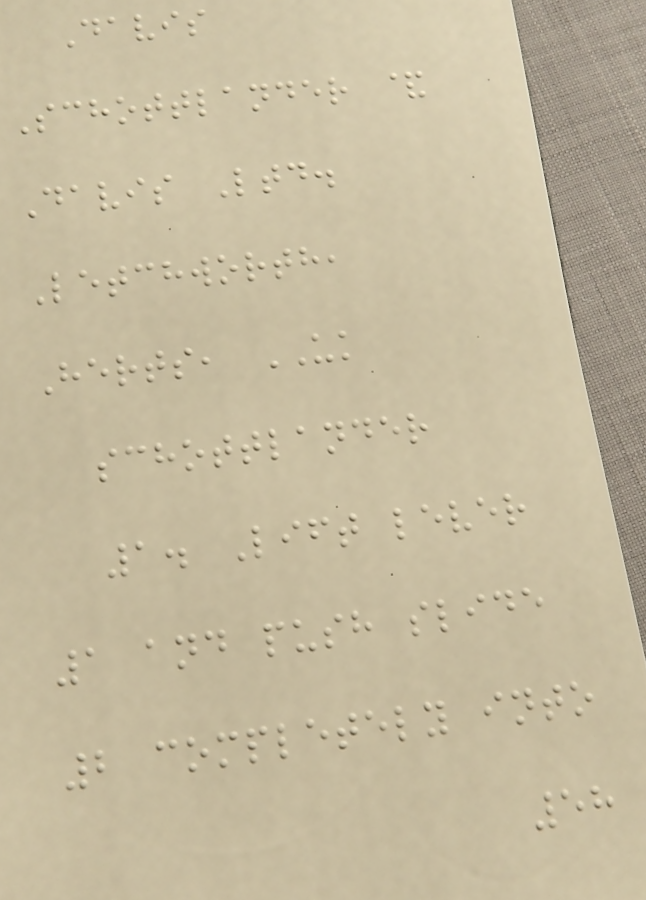Davis
Schottlander &
Davis Ltd.
Letchworth,
Herts, UK
schottlander
1. Lift lever
1 and push slide
2 completely into
58
